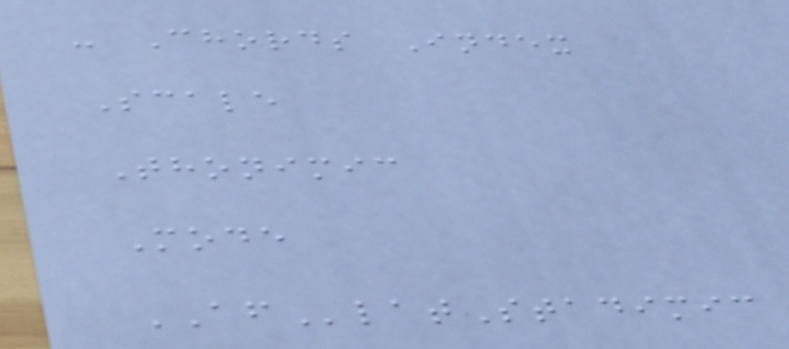- Chords Index
Scale
Thonimic
Mode
AFlatStadimic
